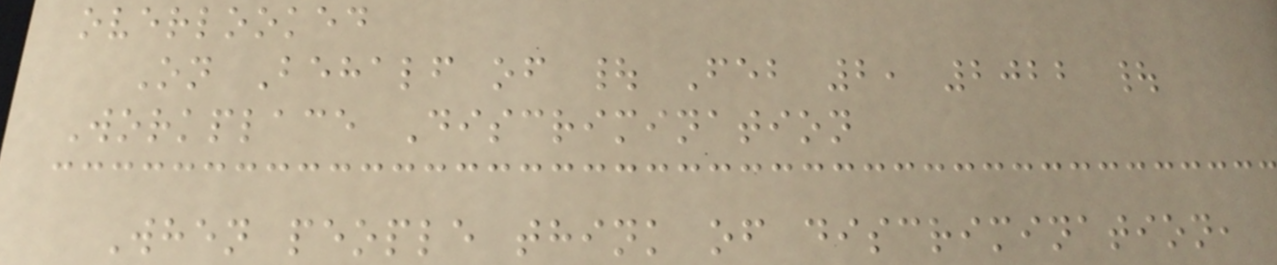overlooked
On Behalf of | Feb 2, 2022 |
Workplace Discrimination
When people think of discrimination,
